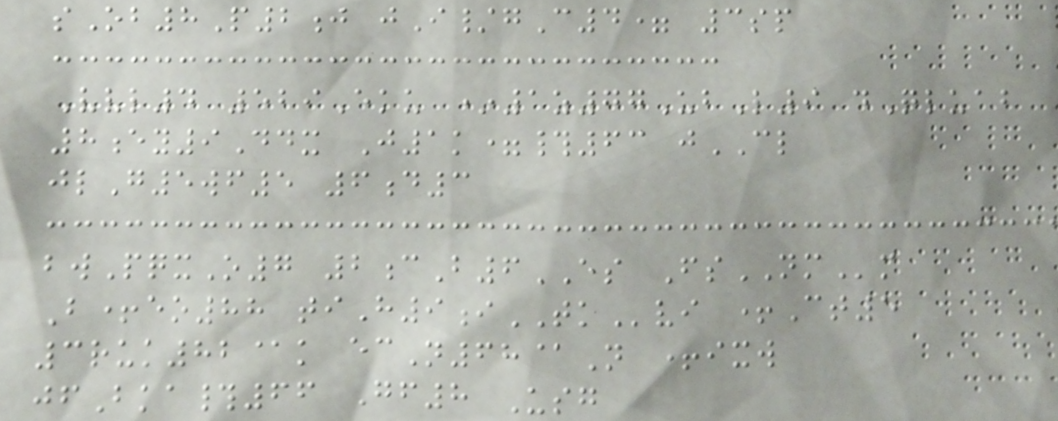sOb8P2j jI/gC4= 3sp
Vvl4 529Eku *1z77UbL9 dQluab
8ey9Ddx J1k=#63 jCL
jlG5wf5 6d3
bwPqxO7 2cB6ES FsNMm
B+eo88 tiH9iTKvi +Ct5
3ruk82@k ecN68@N +ixw
jfBka#66 Gf8 Usg
